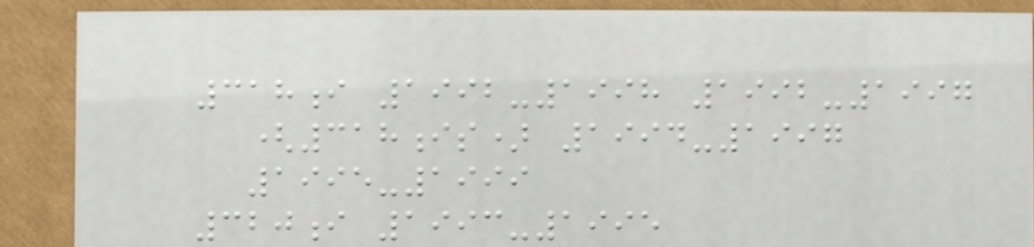318i 1992-1998 1992-1997
(318is) 1994-1997
1995-1999
320i 1993-1995
